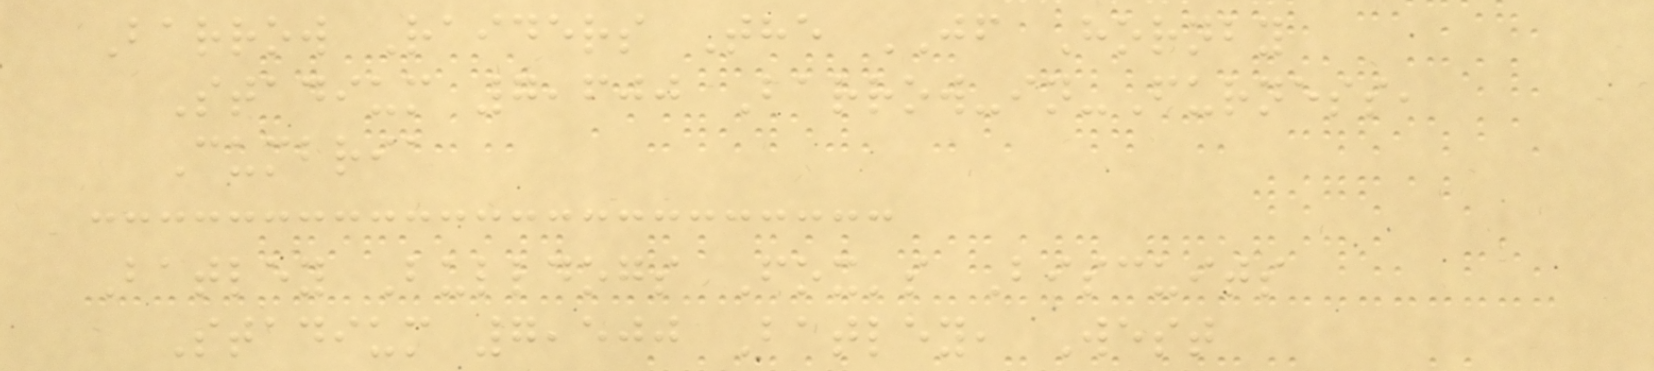Barrow Raiders The JF Hornby
Stadium 7,600 Barrow-in-Furness,
Cumbria
Batley Bulldogs Fox's Biscuits
Stadium 7,500 Batley, West
